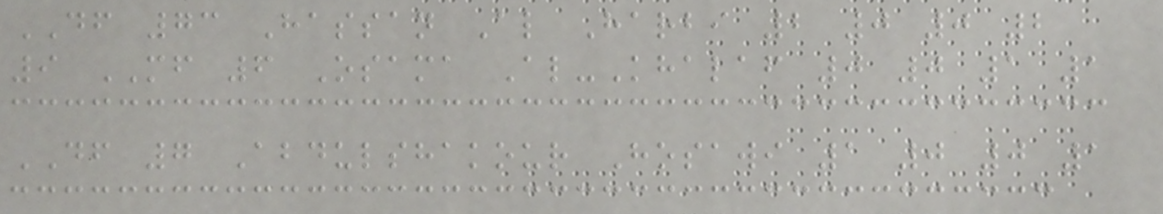DF 73 Hassan Al Harbi 2 0 0 2
9 MF 6 Osama Al-Khalaf 0 0 1 1
DF 7 Abdulshakour Hosawi 1 0 0 1
